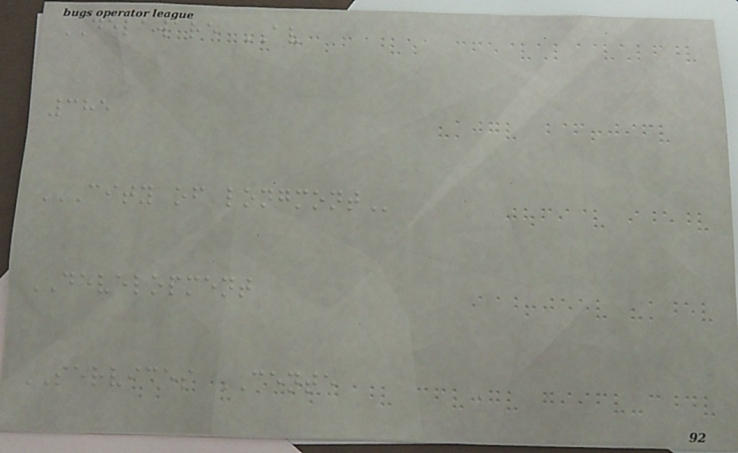DELAWARE AV
385
CITY OF LONGMONT
DEVELOPMENT
SERVICES CENTE
